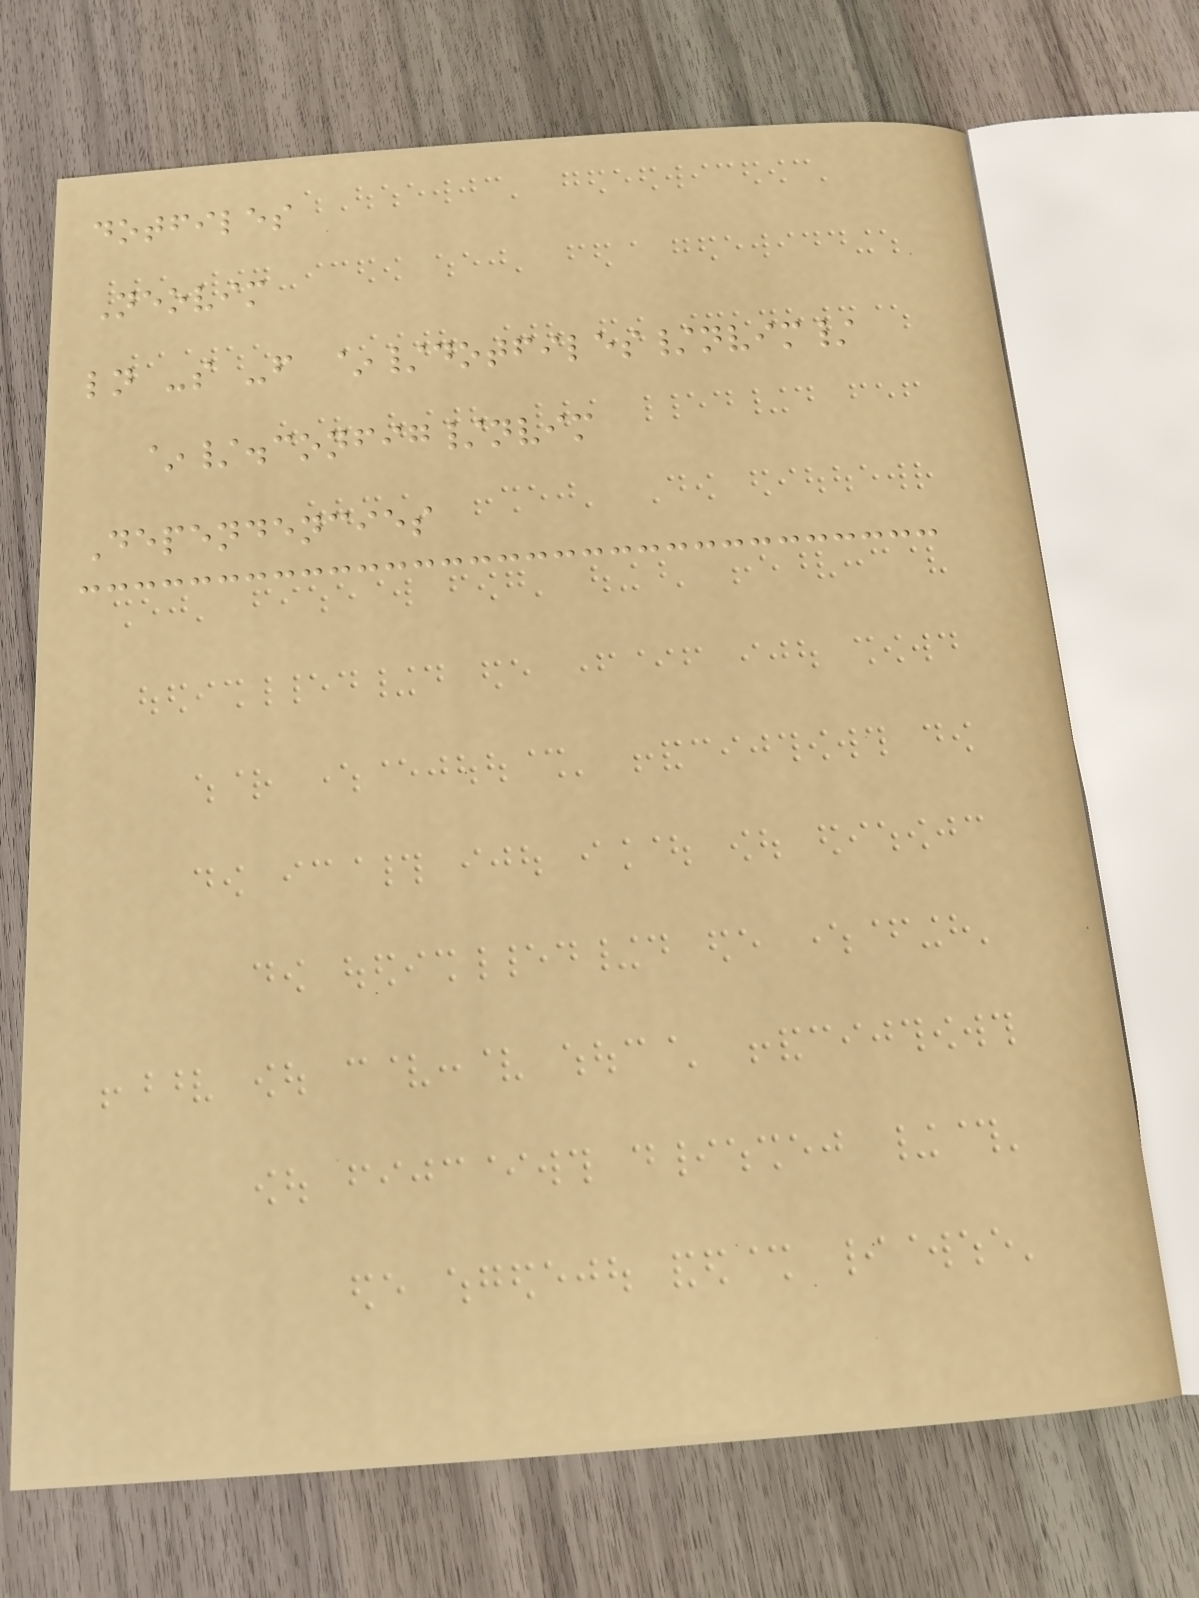dotfiles
Neovim
ln -s -f ~/dotfiles/nvim/
~/.config/nvim
Dependencies
